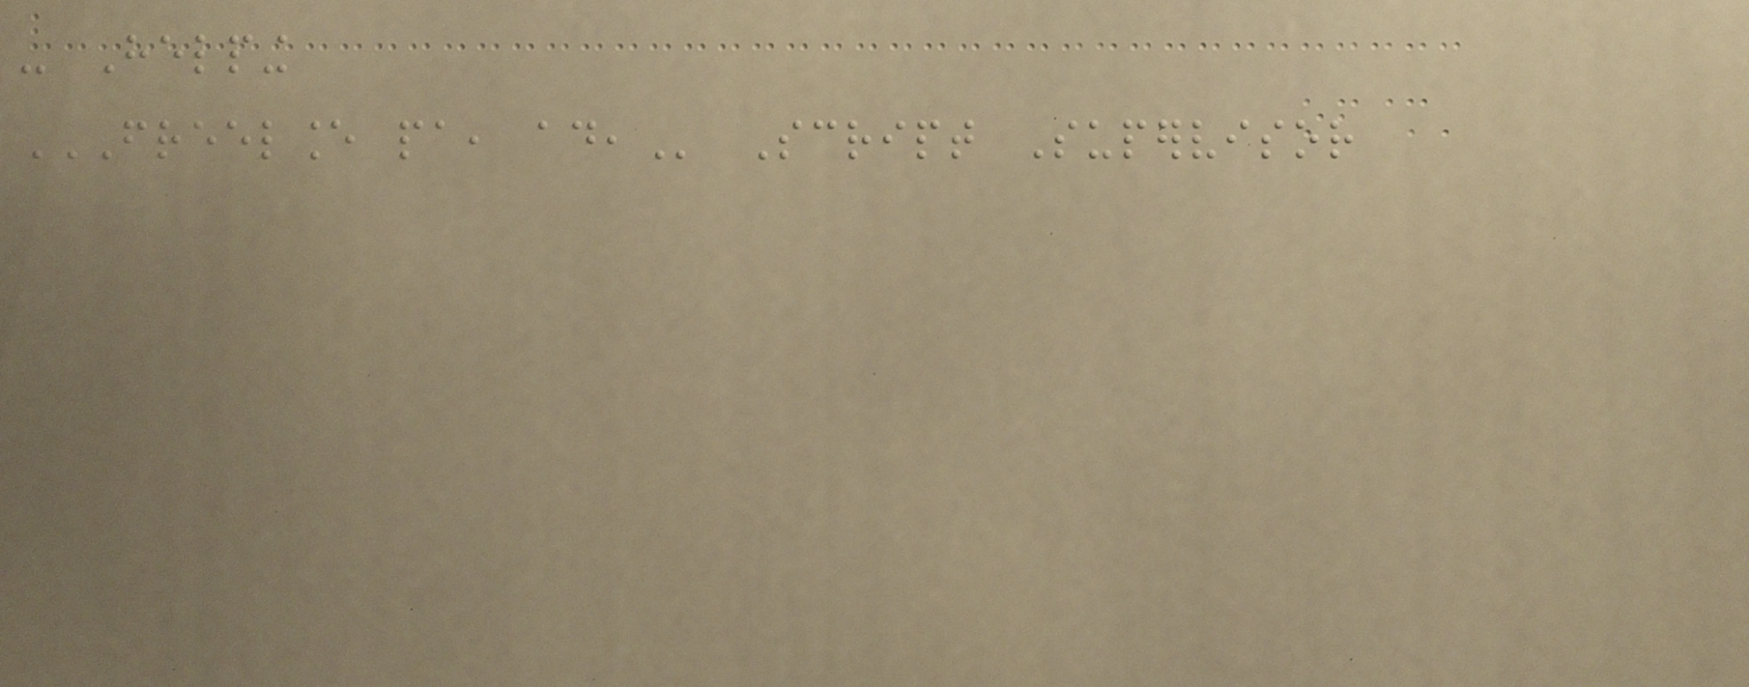- Helping
FREELANCE PA, AD, Script Supervisor
